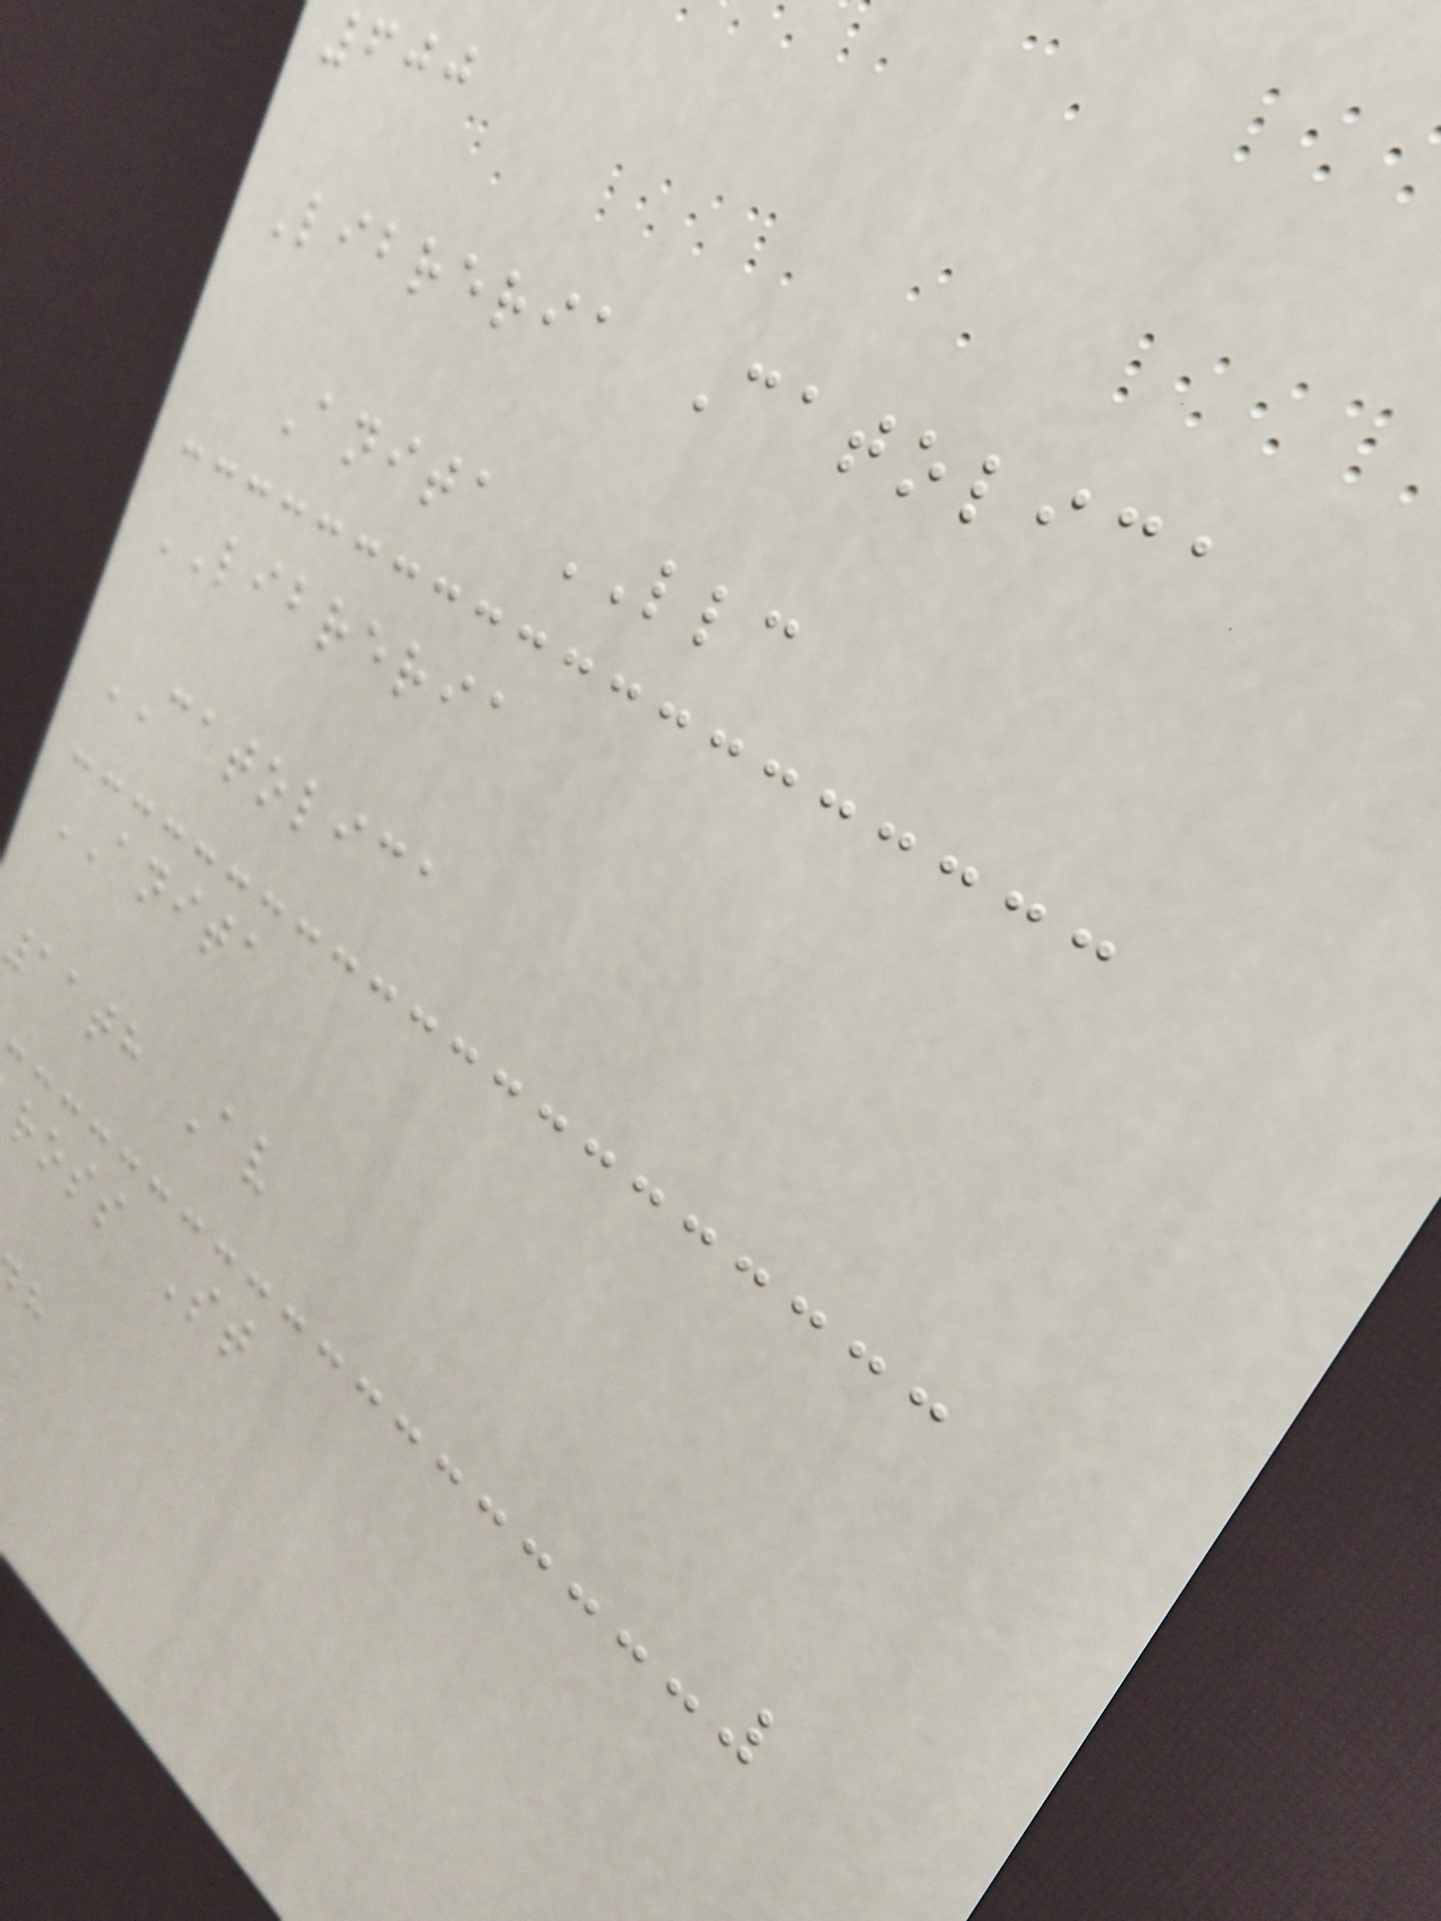600
Libreria Catolica
Anita LLC
LIBRERIA
CATOLICA
ANITA
11th Av
ross St
